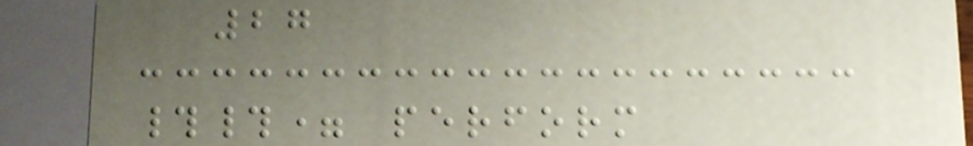27
##= perform
